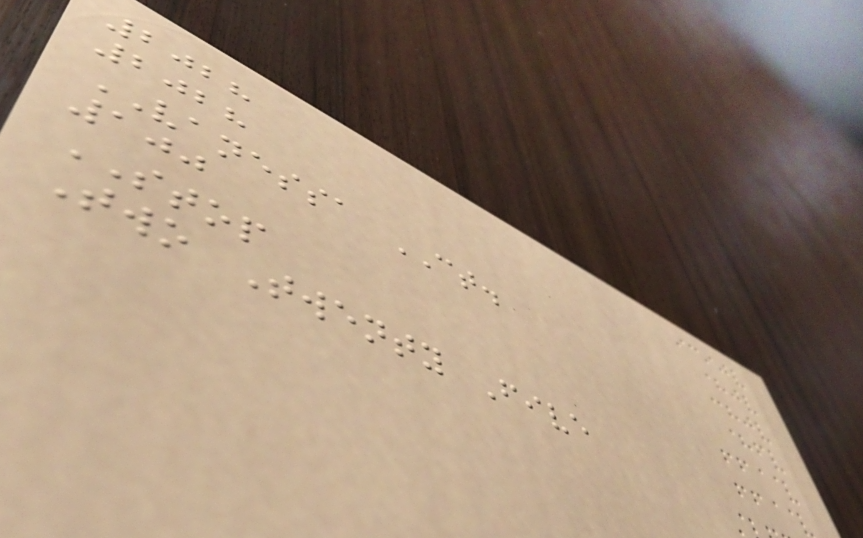2028
2028
VANESSA CT.
100
STOP
Two Twenty Five
